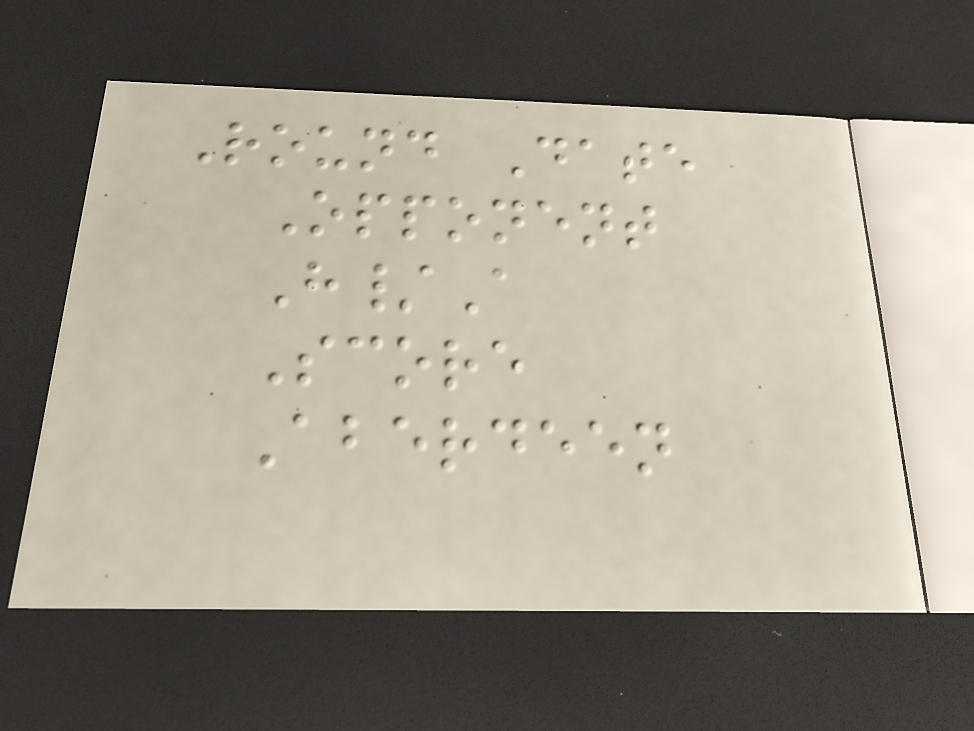Round Date
Opponent
H/A
Score
Aberdeen
